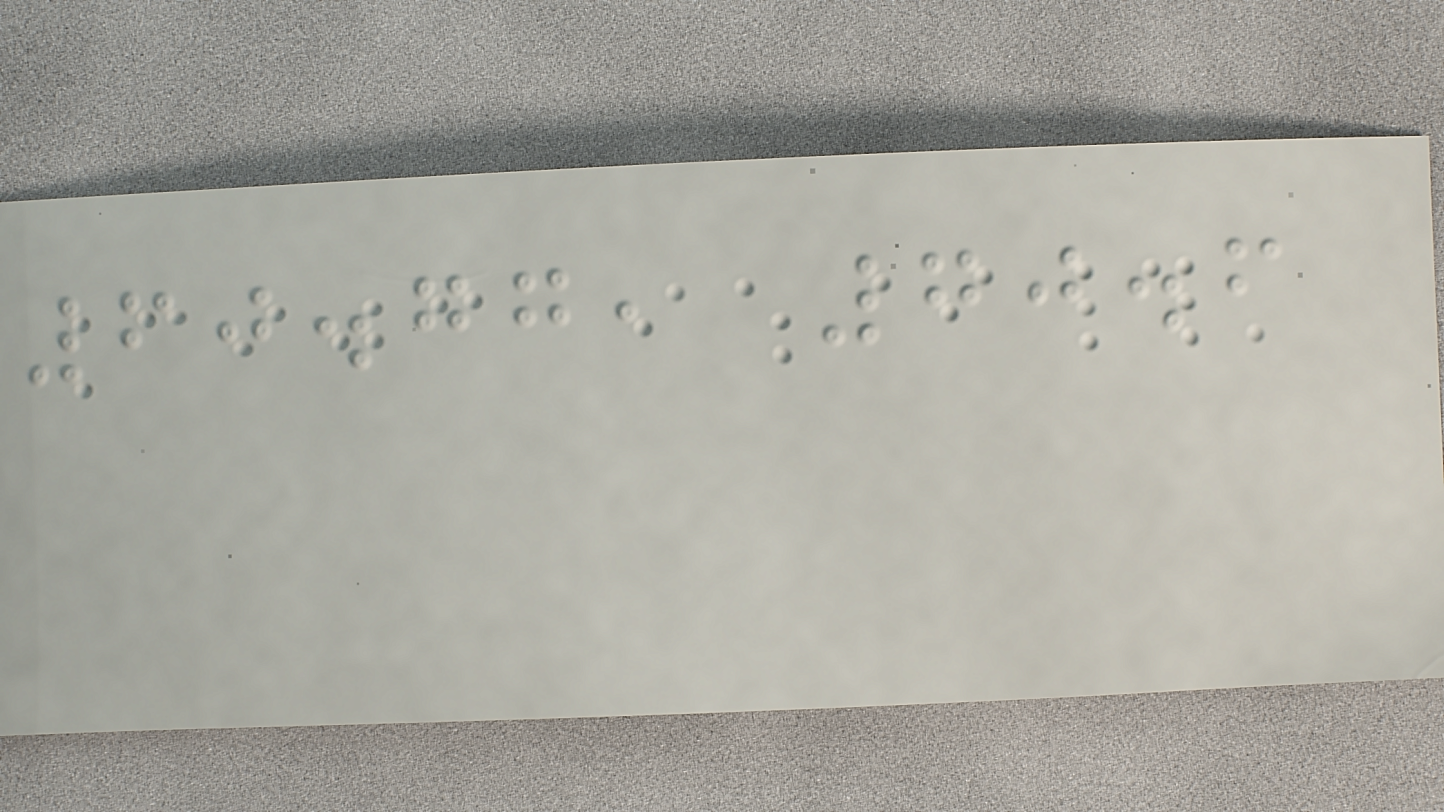60.77, 70.6
